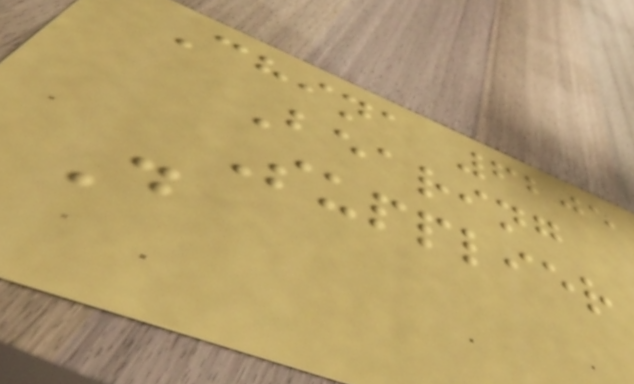China 6205
Bearing
Supplier
D
